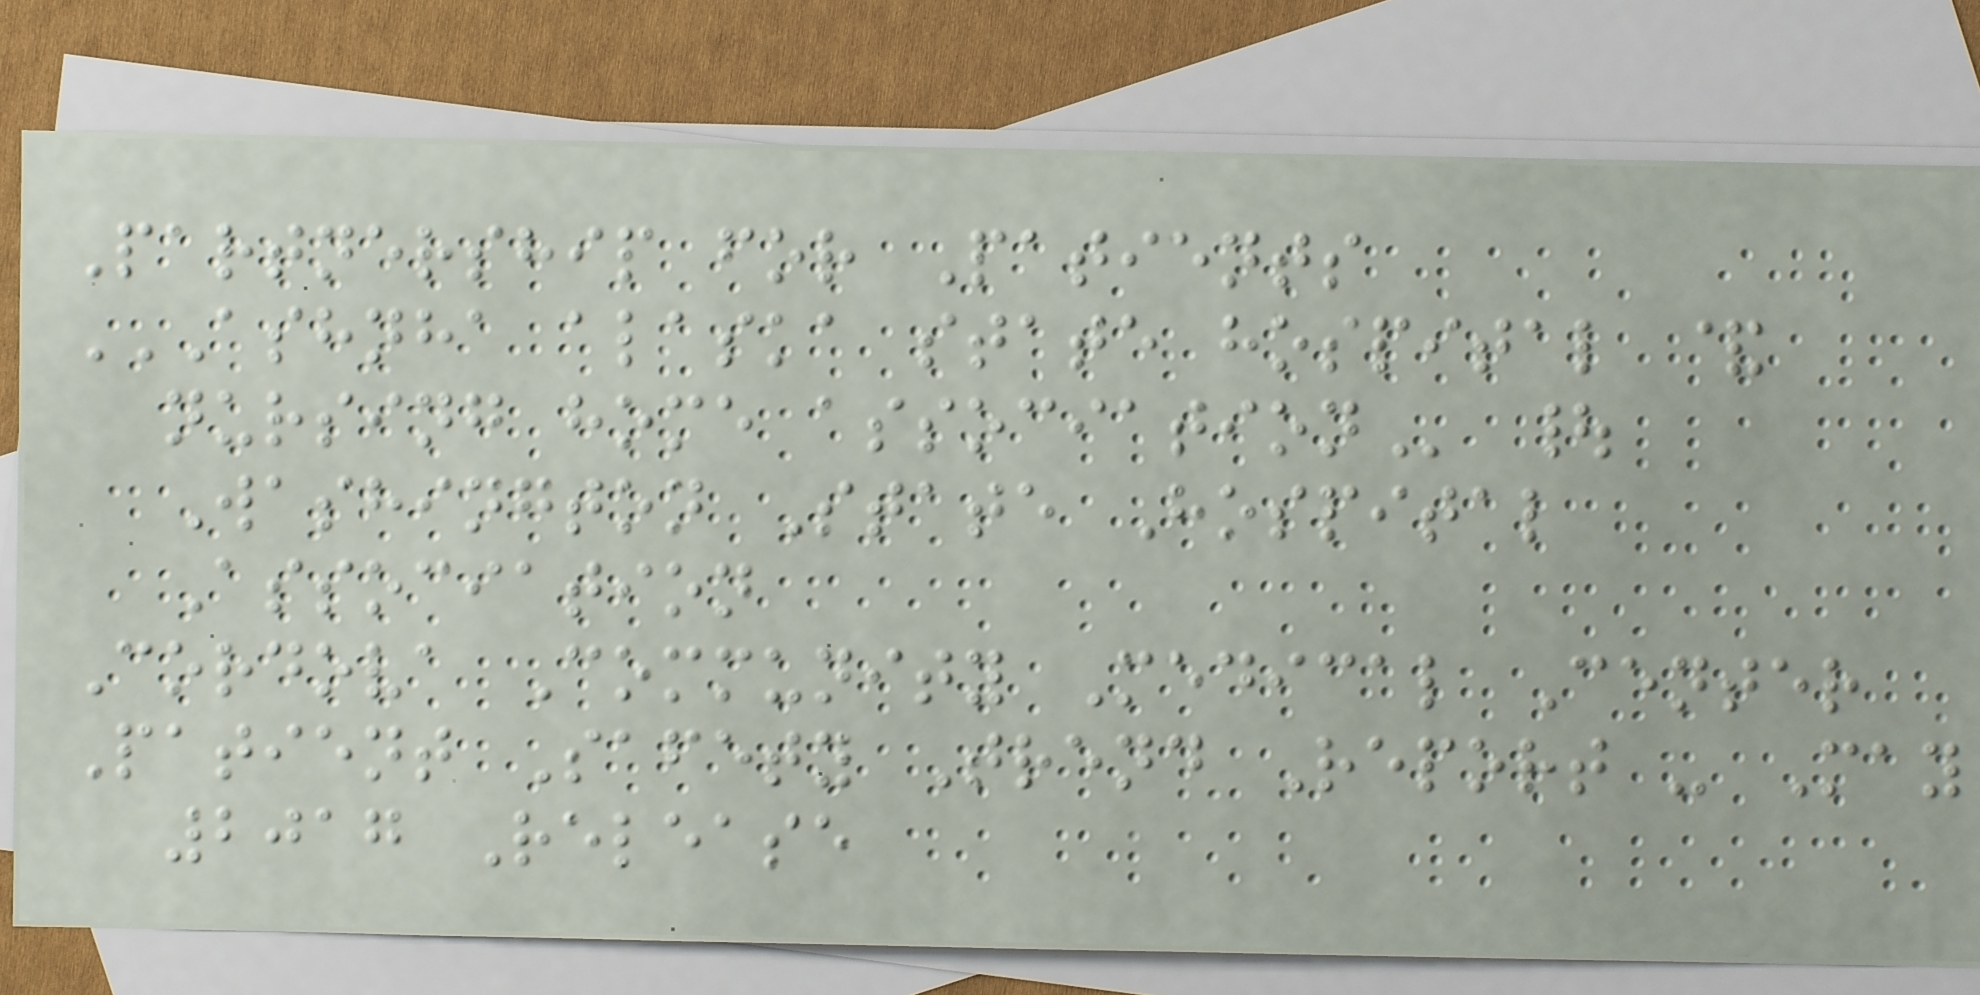Partnership for Patients
ASHNHA ALASKA STATE HOSPITAL &
NURSING HOME ASSOCIATION |
Washington State Hospital
Association
Cordova Community Medical Center
Patient Safety Trend Report - May
2017 Release
